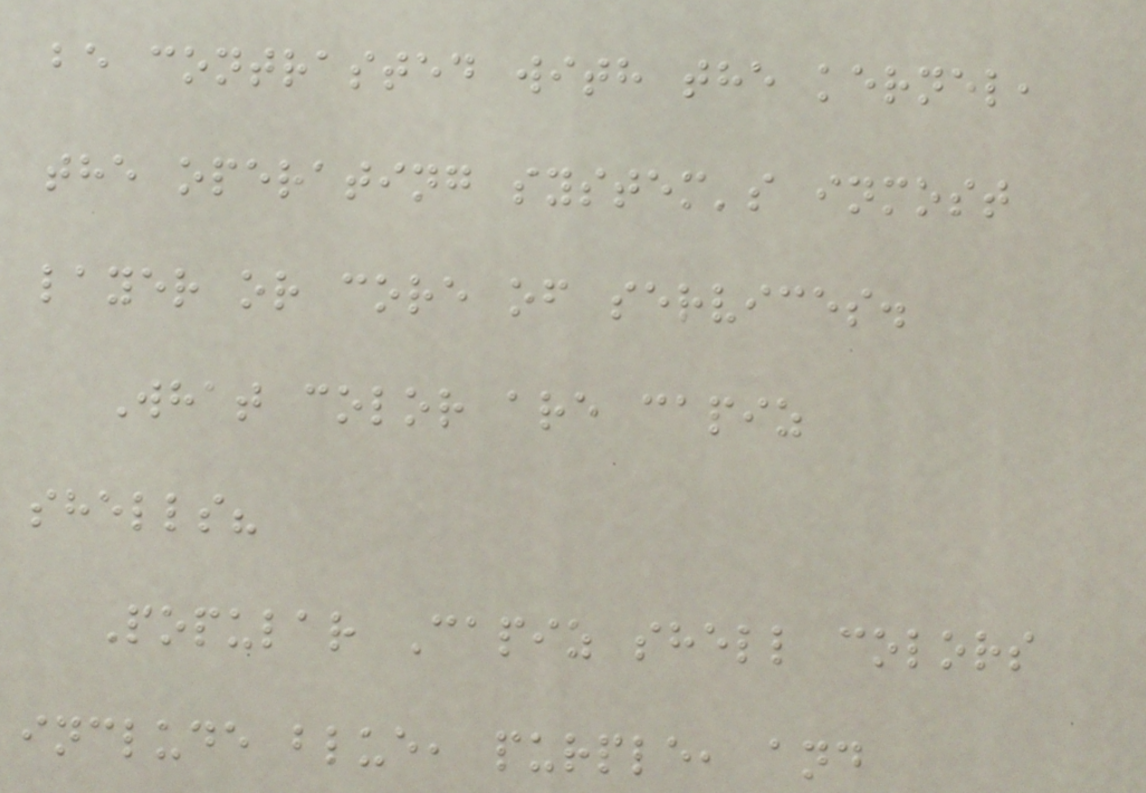be contrasted with the kernel,
the operating system's inmost
layer or core of services.
What color are capiz
shells?
Popular Capiz shell colors
include blue, purple, and
